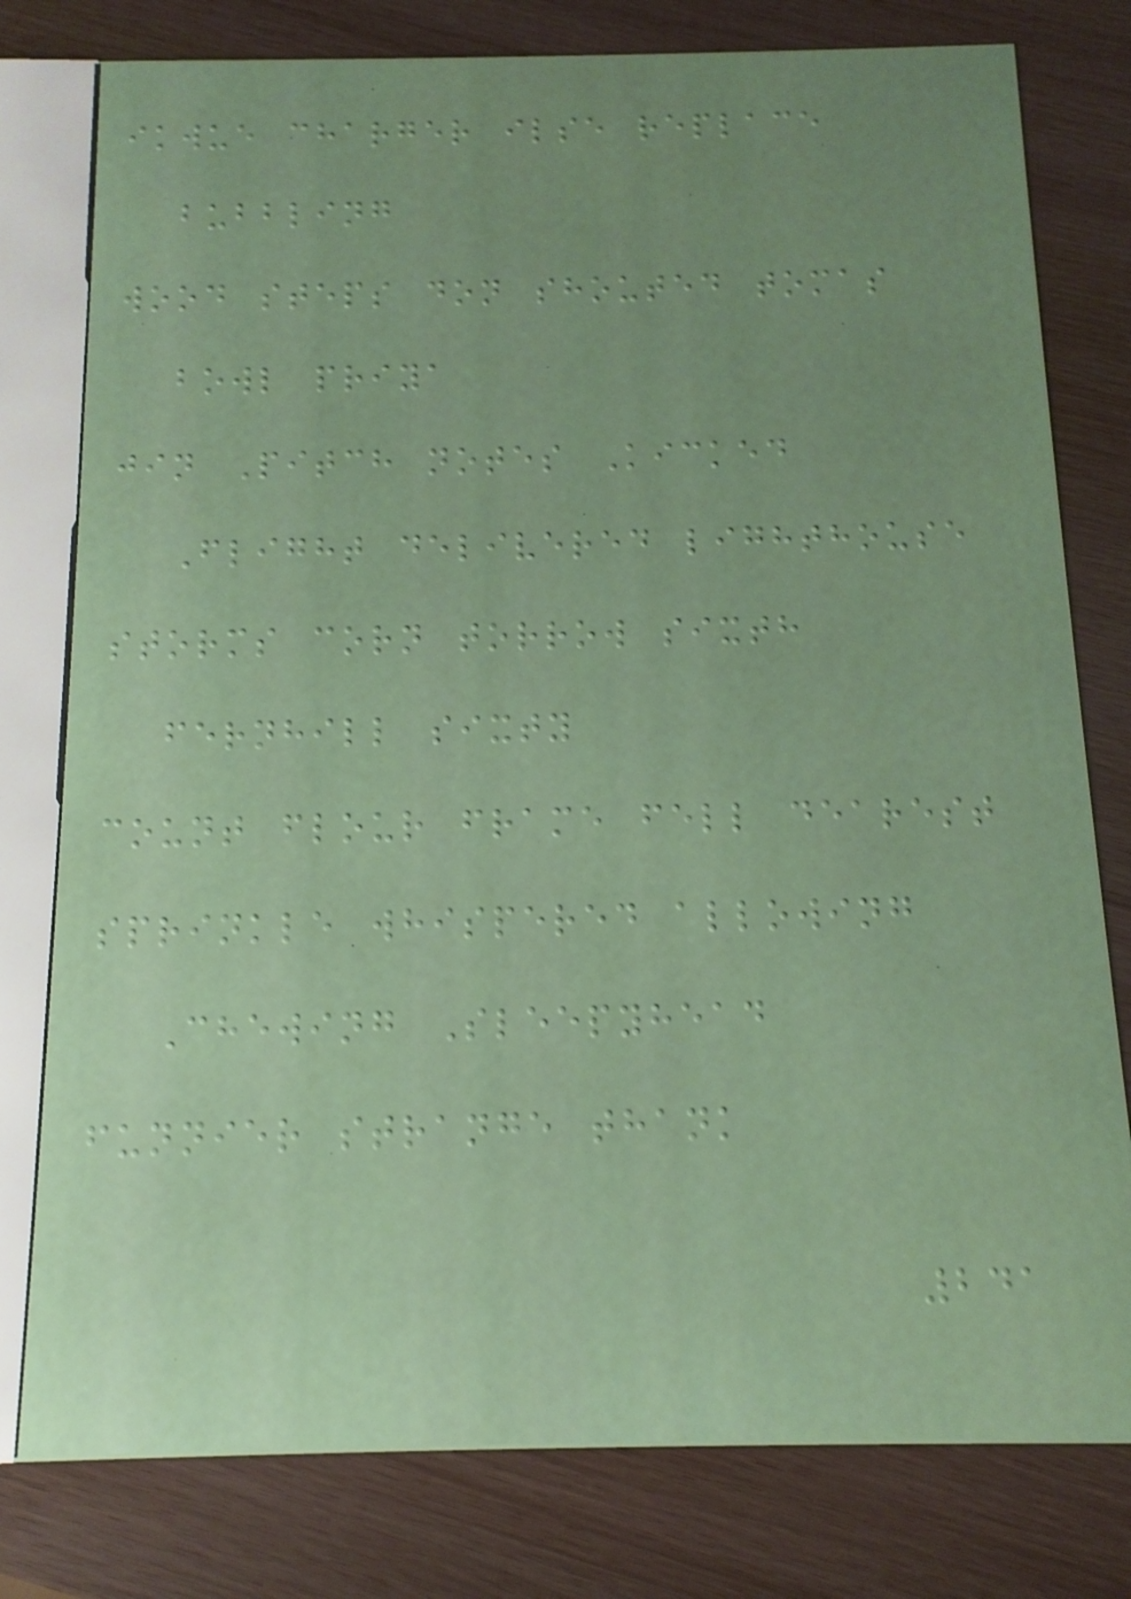ikwue charger ilse replace
bubbling
wood steps don shouted tomas
bowl priya
jin Pitch notes Kicked
Flight delivered lighthouse
storms corn torrow sixth
fernhill sixty
count flour frame fell dearest
sprinkle whispered allowing
Chewing Sleepyhead
funnier strange thank
241
